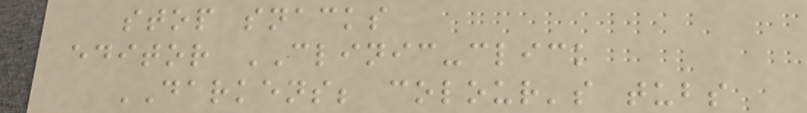stop snacks
editor CLINIC-click
DARKENS; colour's tubs
